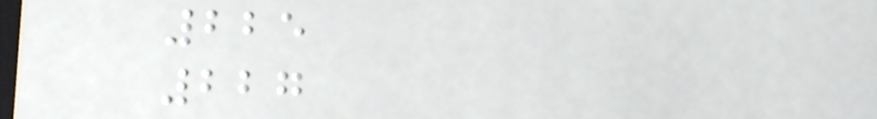225
227
